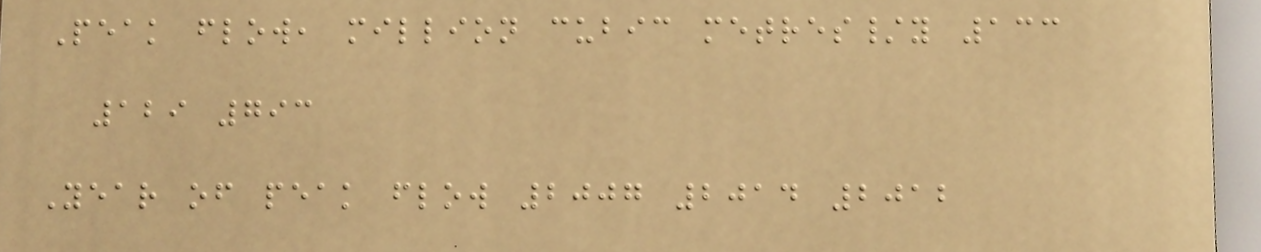Peak flow, million cubic metres/y 133
129 793
Year of peak flow 2007 2014 2012
